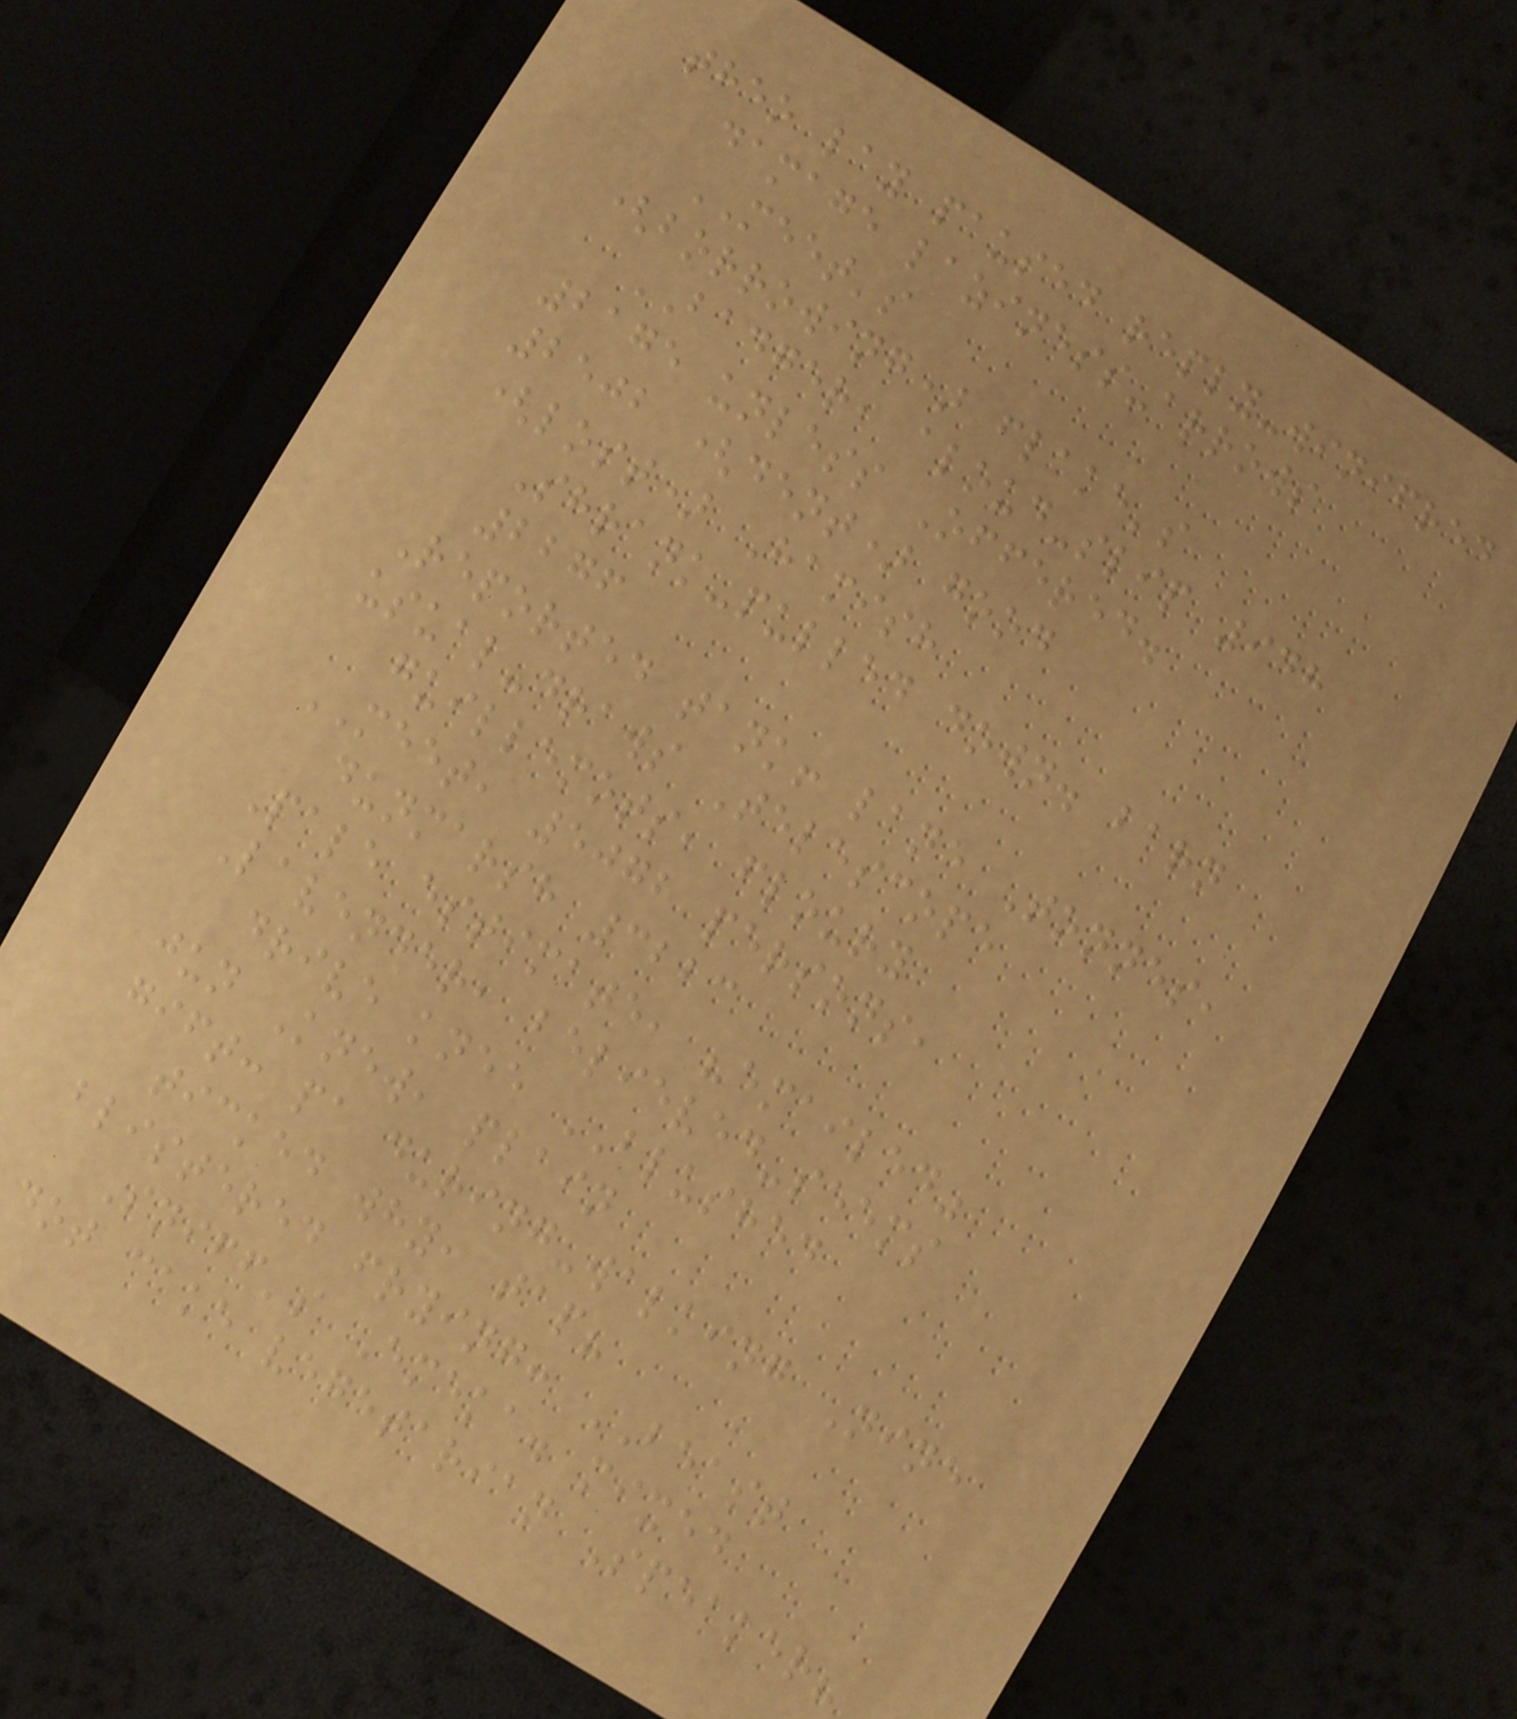theo lay paused reply-winifred
damage laziness-arrows
MEET's
(borrowing) flake's
BADGER, aloud-slip 948
2175 unless Offered.
2502 (dent) good
(lost) Hamish
Shrank-pulled down. barn
2276
Reported tank! lane Tonnes,
usual-draws Telescope
guillemots, floury
MEET, 5072 persons,
dunmarsh 3223
Pale estimate, "emailed"
Lavender, believed-seems
drive knee BLUSHED
jun Knew, plain
gift: pa during-walking Nine
ticked why, tap?
blistered frying: BEAST
Sniff's Emeka. mixed
dot cake vegetarian Speaker?
